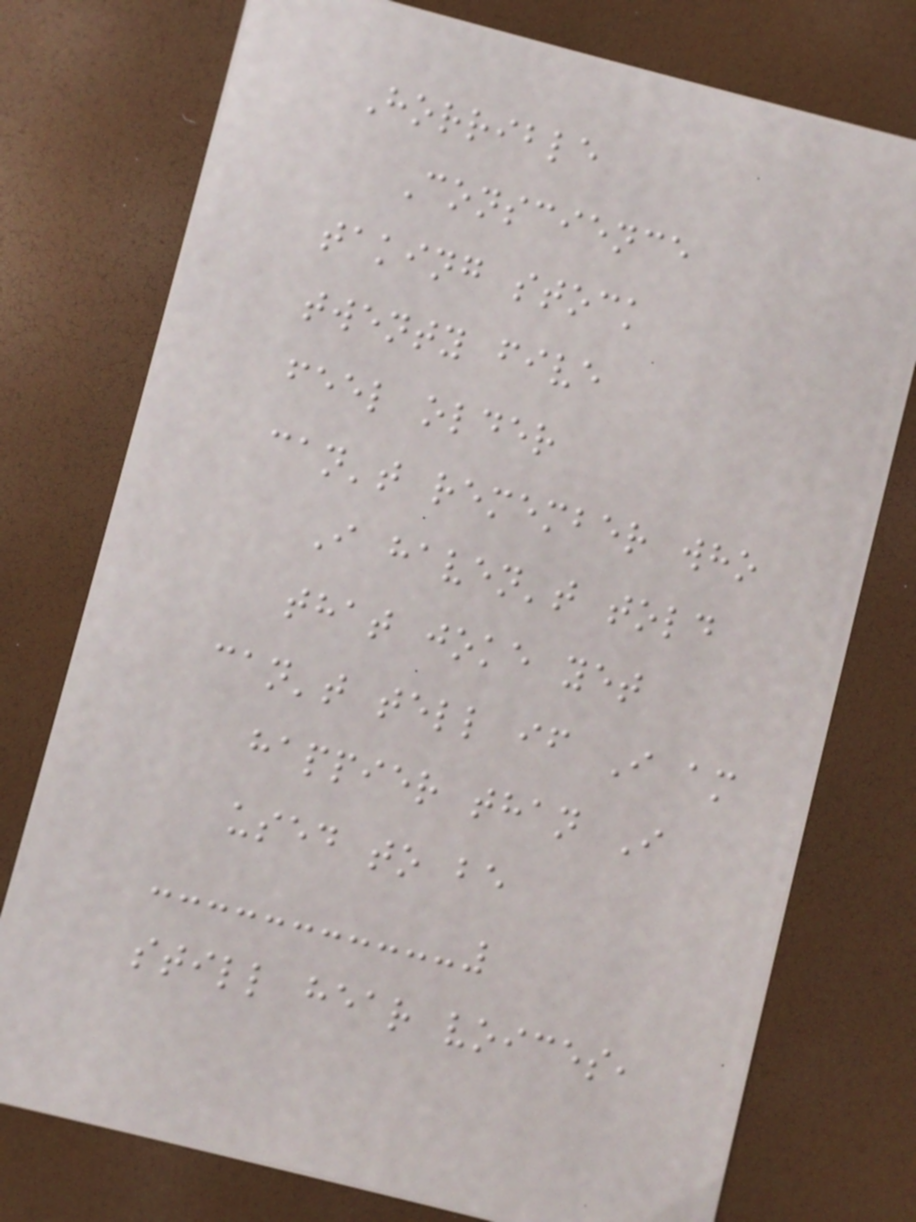Horrible
Conscience
taking stock
twenty five
feel older
can't remember who
I haven't told
that joke yet
can't tell if I am
happier than I
used to be
still hear voices,
